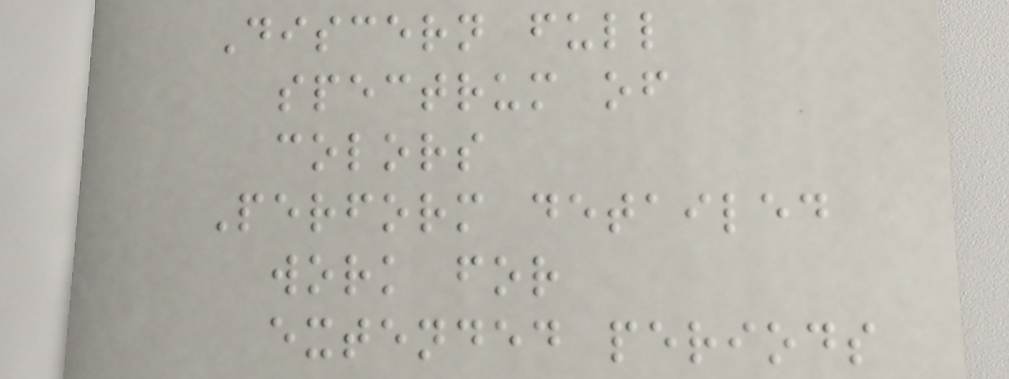Discern full
spectrum of
colors
Perform detailed
work for
extended periods
